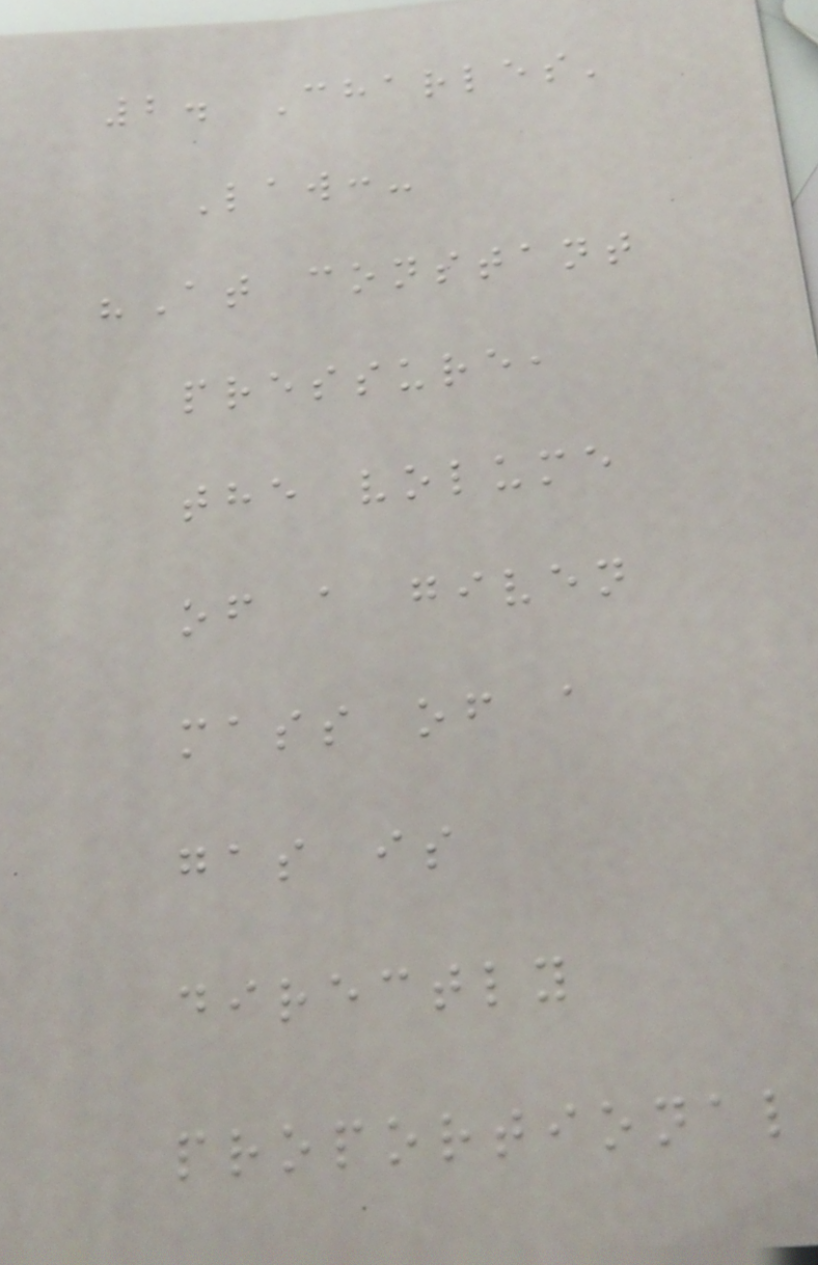2. Charles'
Law:-
"At constant
pressure,
the volume
of a given
mass of a
gas is
directly
proportional
